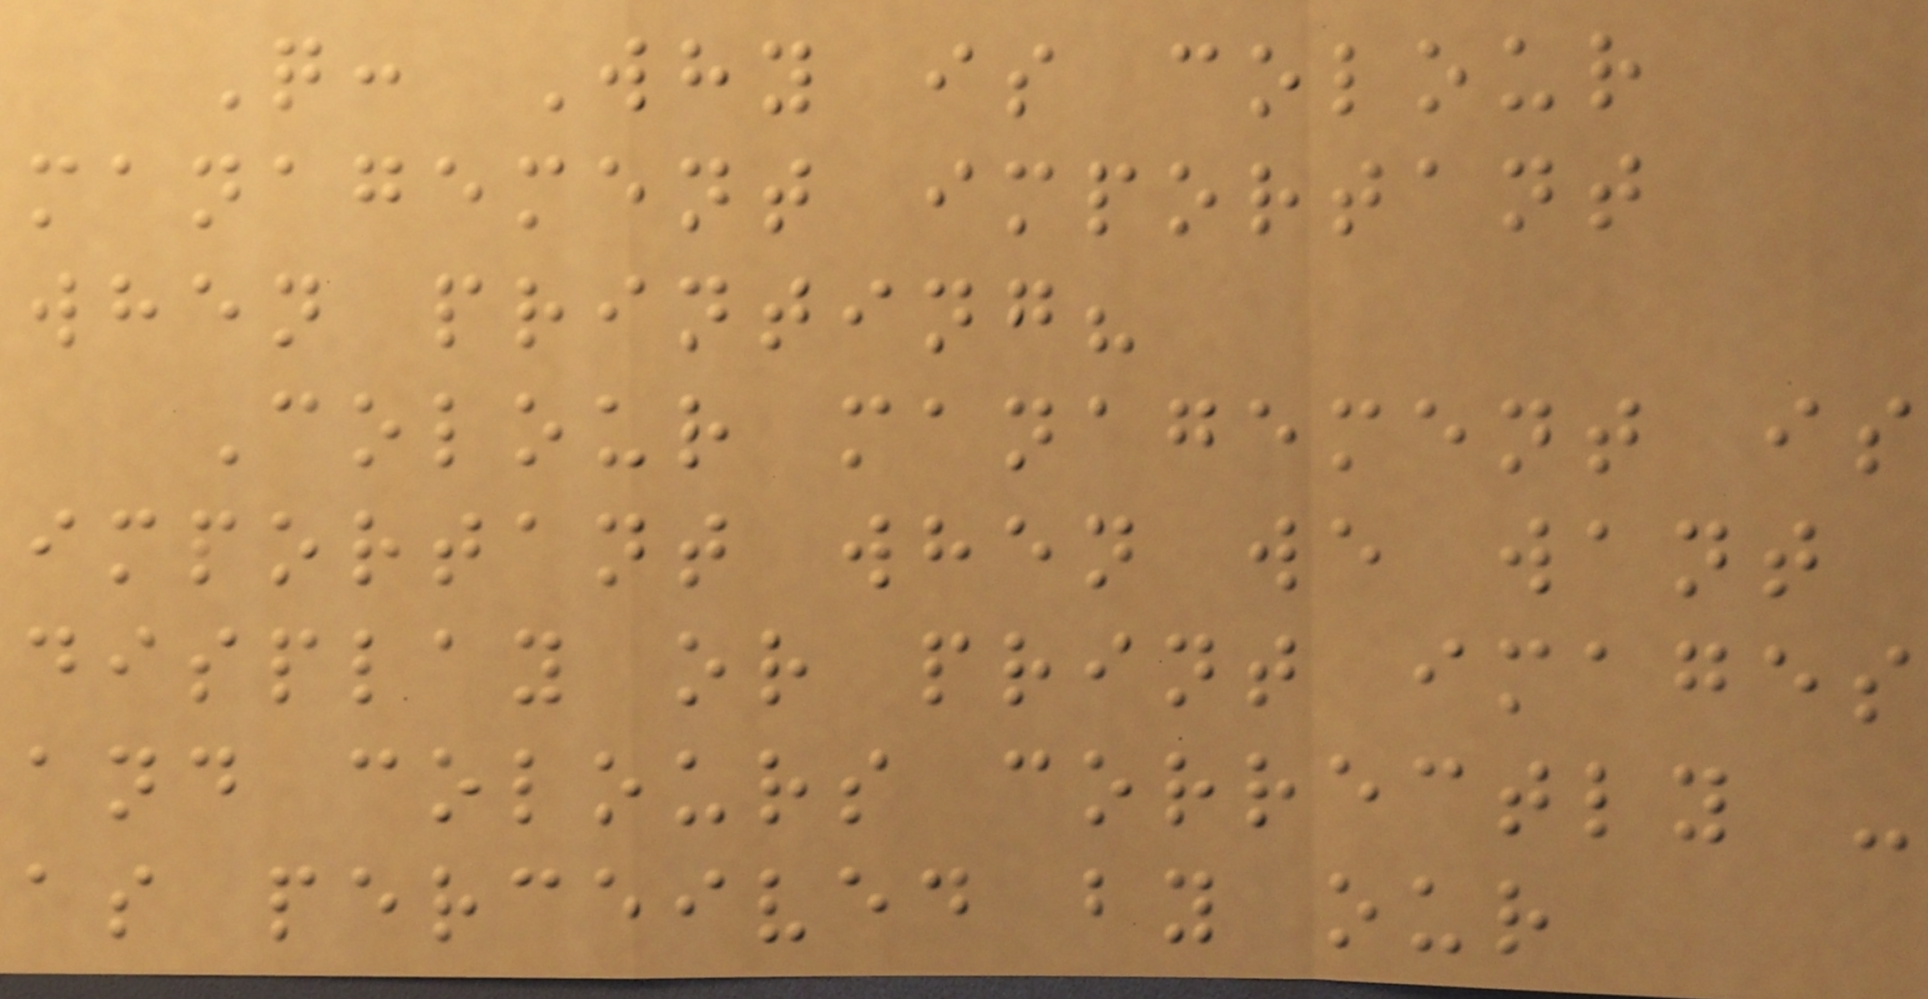Q: Why is colour
management important
when printing?
Colour management is
important when we want
display or print images
and colours correctly -
as perceived by our
